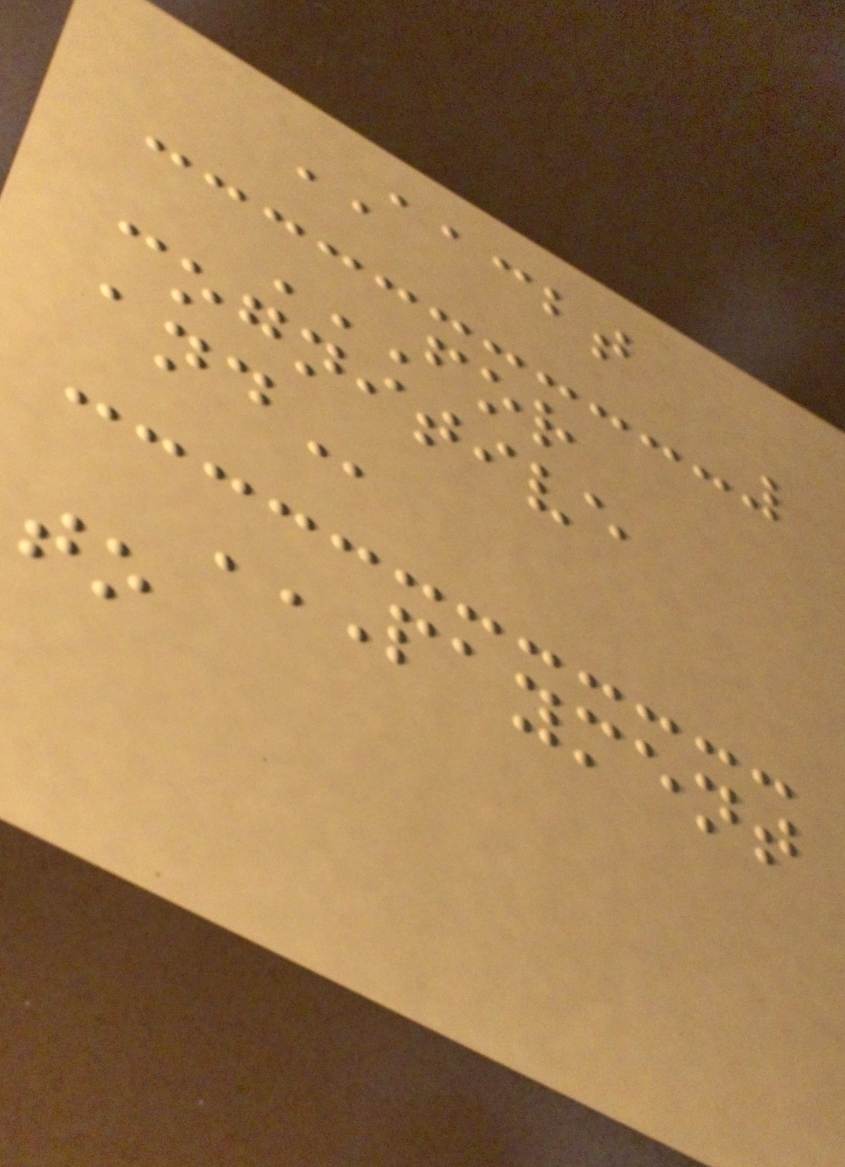AACBT
FOR
COGNITIVE
AND
PAYMENT
TO
